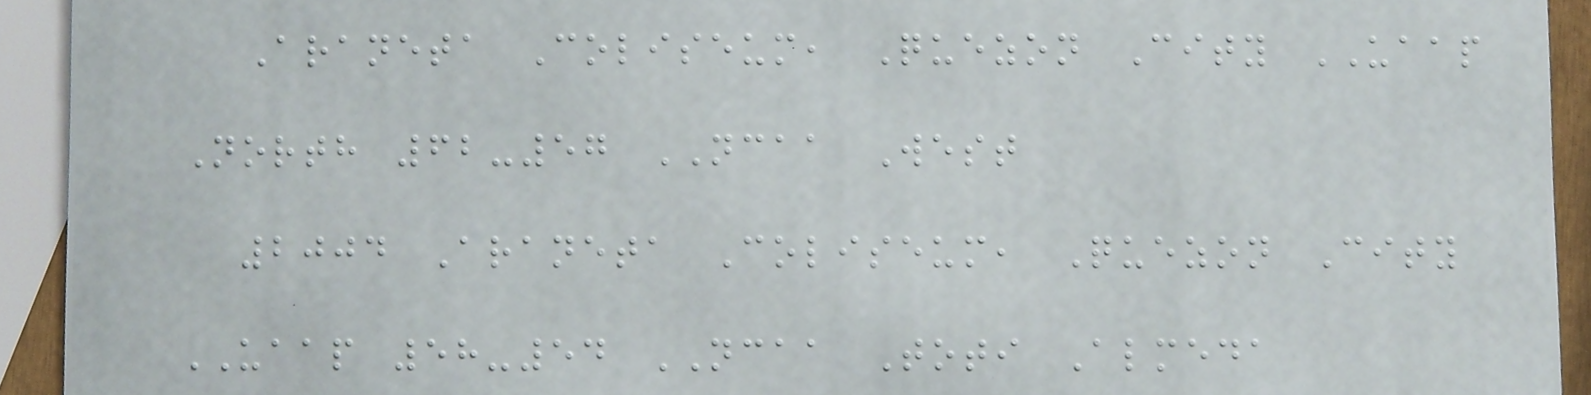Araneta Coliseum, Quezon City UAAP
North 62-57 NCAA West
2004 Araneta Coliseum, Quezon City
UAAP 58-54 NCAA Toti Almeda
